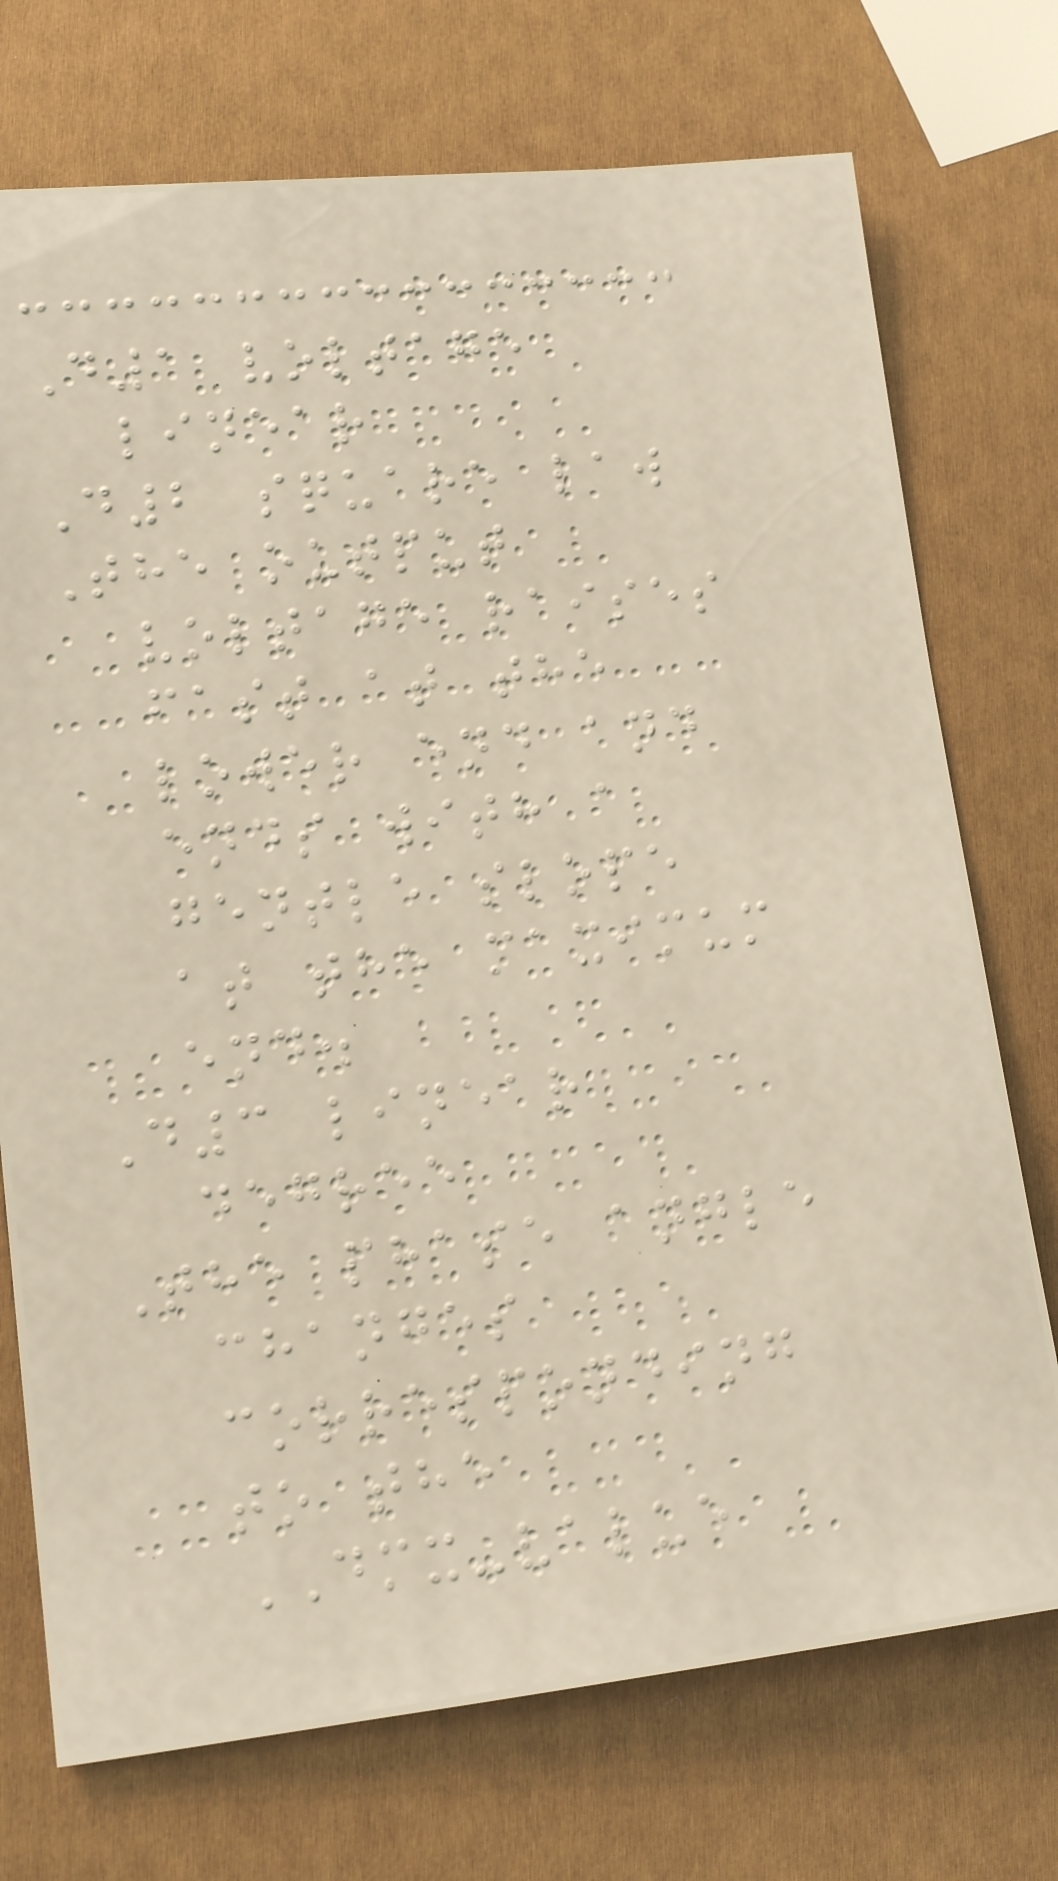D1 voltage
linear
D2 square law
The output
voltage raises
fast at the
lower end and
ends with a
gentle slope
at the maximum
end.
D3 linear
degree
The phase angle
changes
corresponding
to the
DMX-value
